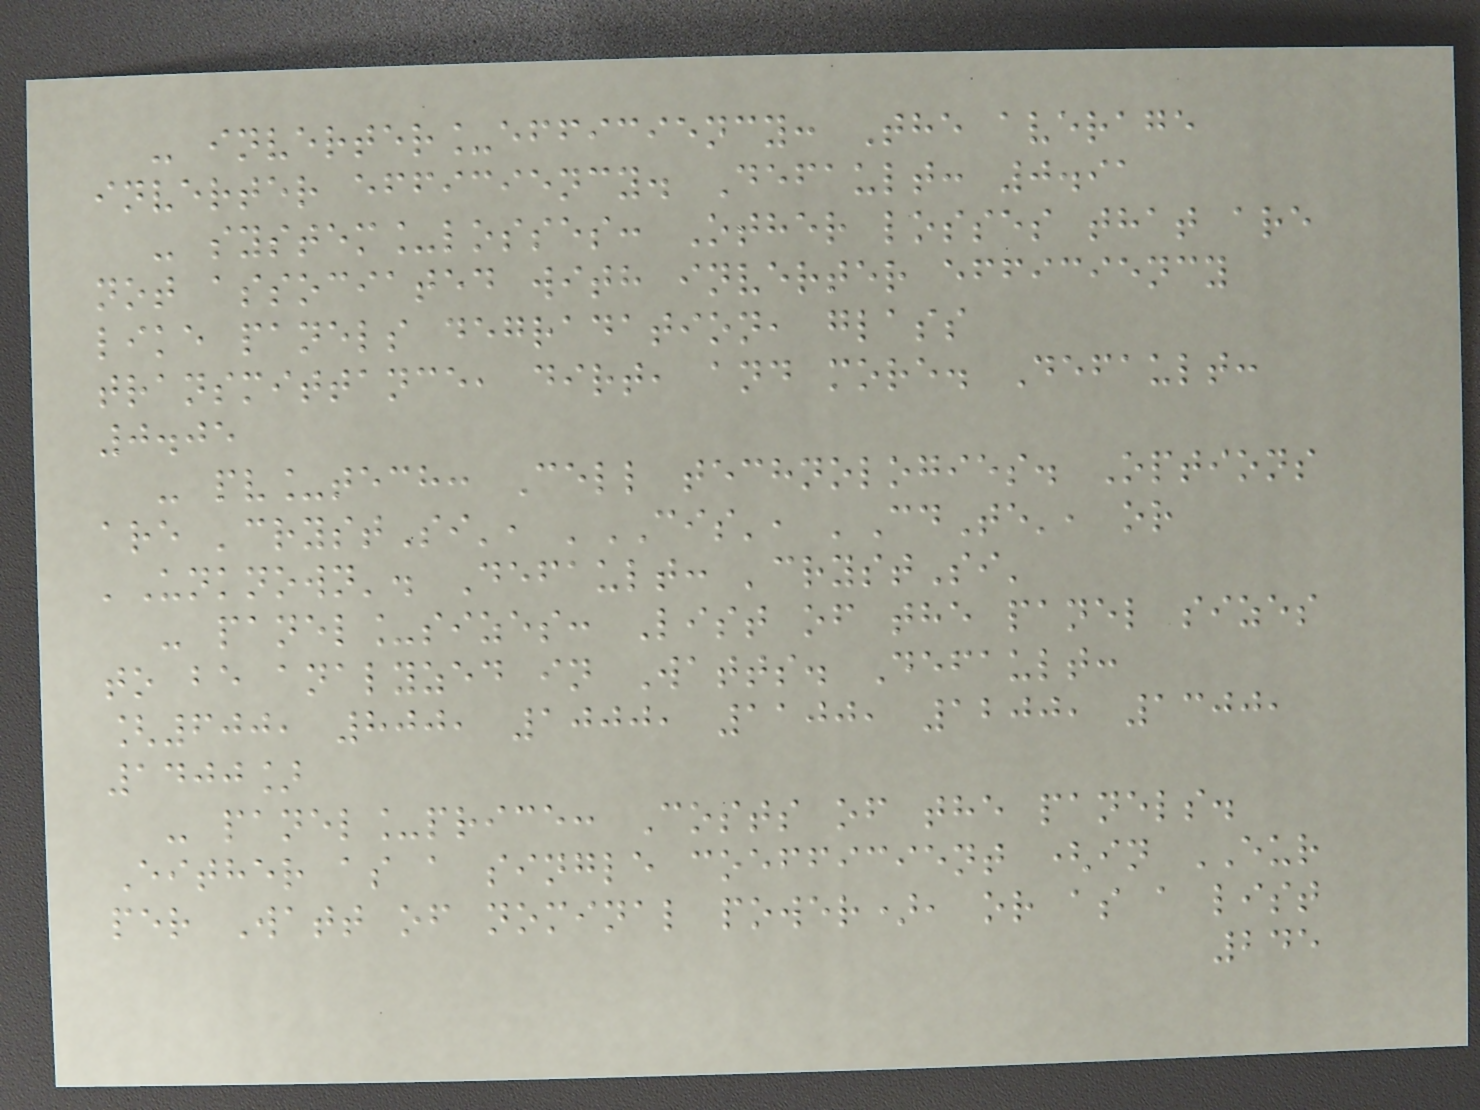- inverter_efficiency: The average
inverter efficiency. Default: 0.91
- system_losses: Other losses that are
not associated with inverter efficiency
like panels degradation, glass
transmittance, dirt, and more. Default:
0.05
- pv_tech: Cell technologies. Options
are 'crystSi', 'CIS', 'CdTe', or
'Unknown'. Default: 'crystSi'
- panel_sizes: List of the panel sizes
to be analyzed in Watts. Default:
[600, 800, 1000, 1100, 1200, 1300,
1400]
- panel_price: Costs of the panels.
Either as a single coefficient (in EUR
per Watt of nominal power), or as a list
245
